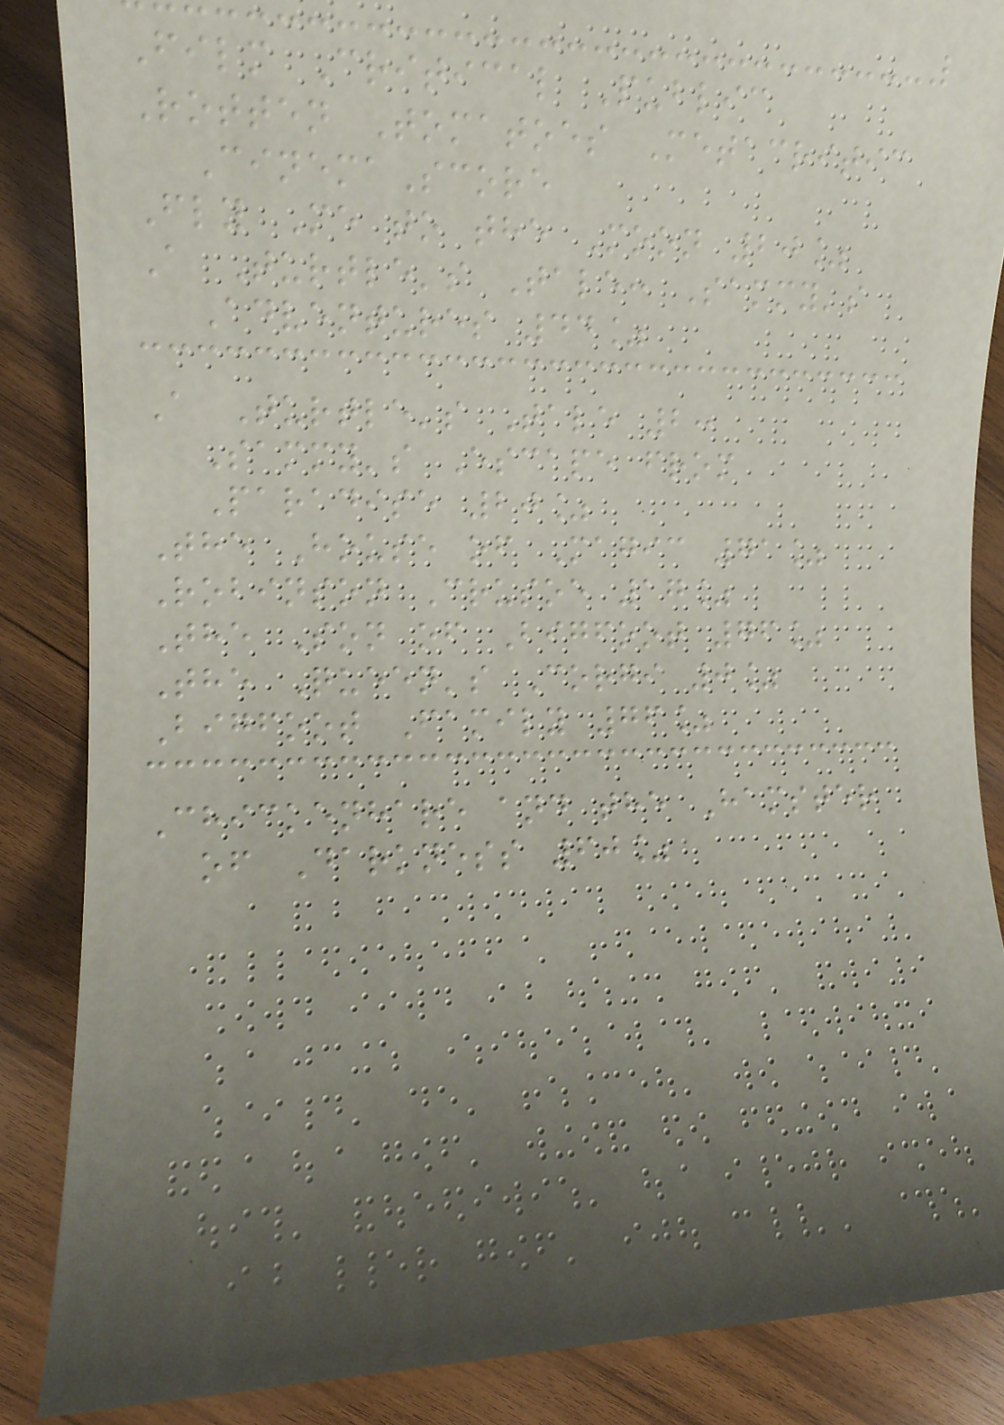Film Critical Public
Rotten Tomatoes Metacritic
CinemaScore
Fly Me to the Moon 20%
A Turtle's Tale: Sammy's
Adventures 44%
A Turtle's Tale 2:
Sammy's Escape from
Paradise 20%
The House of Magic 71%
Robinson Crusoe 17%
The Son of Bigfoot 76%
The Queen's Corgi 0%
Bigfoot Family 76%
Chickenhare and the Hamster
of Darkness 60%
